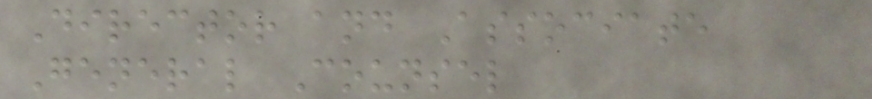Director and Associate
General Counsel
